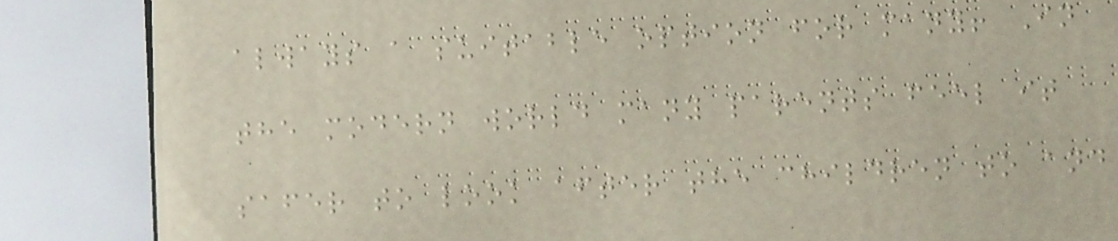always a suitable option for many! In
the modern world many parents feel it
safer to look after the children to and
